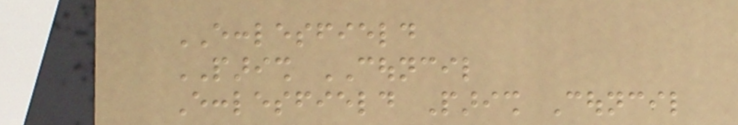ECCLESFIELD
PARISH COUNCIL
Ecclesfield Parish Council
